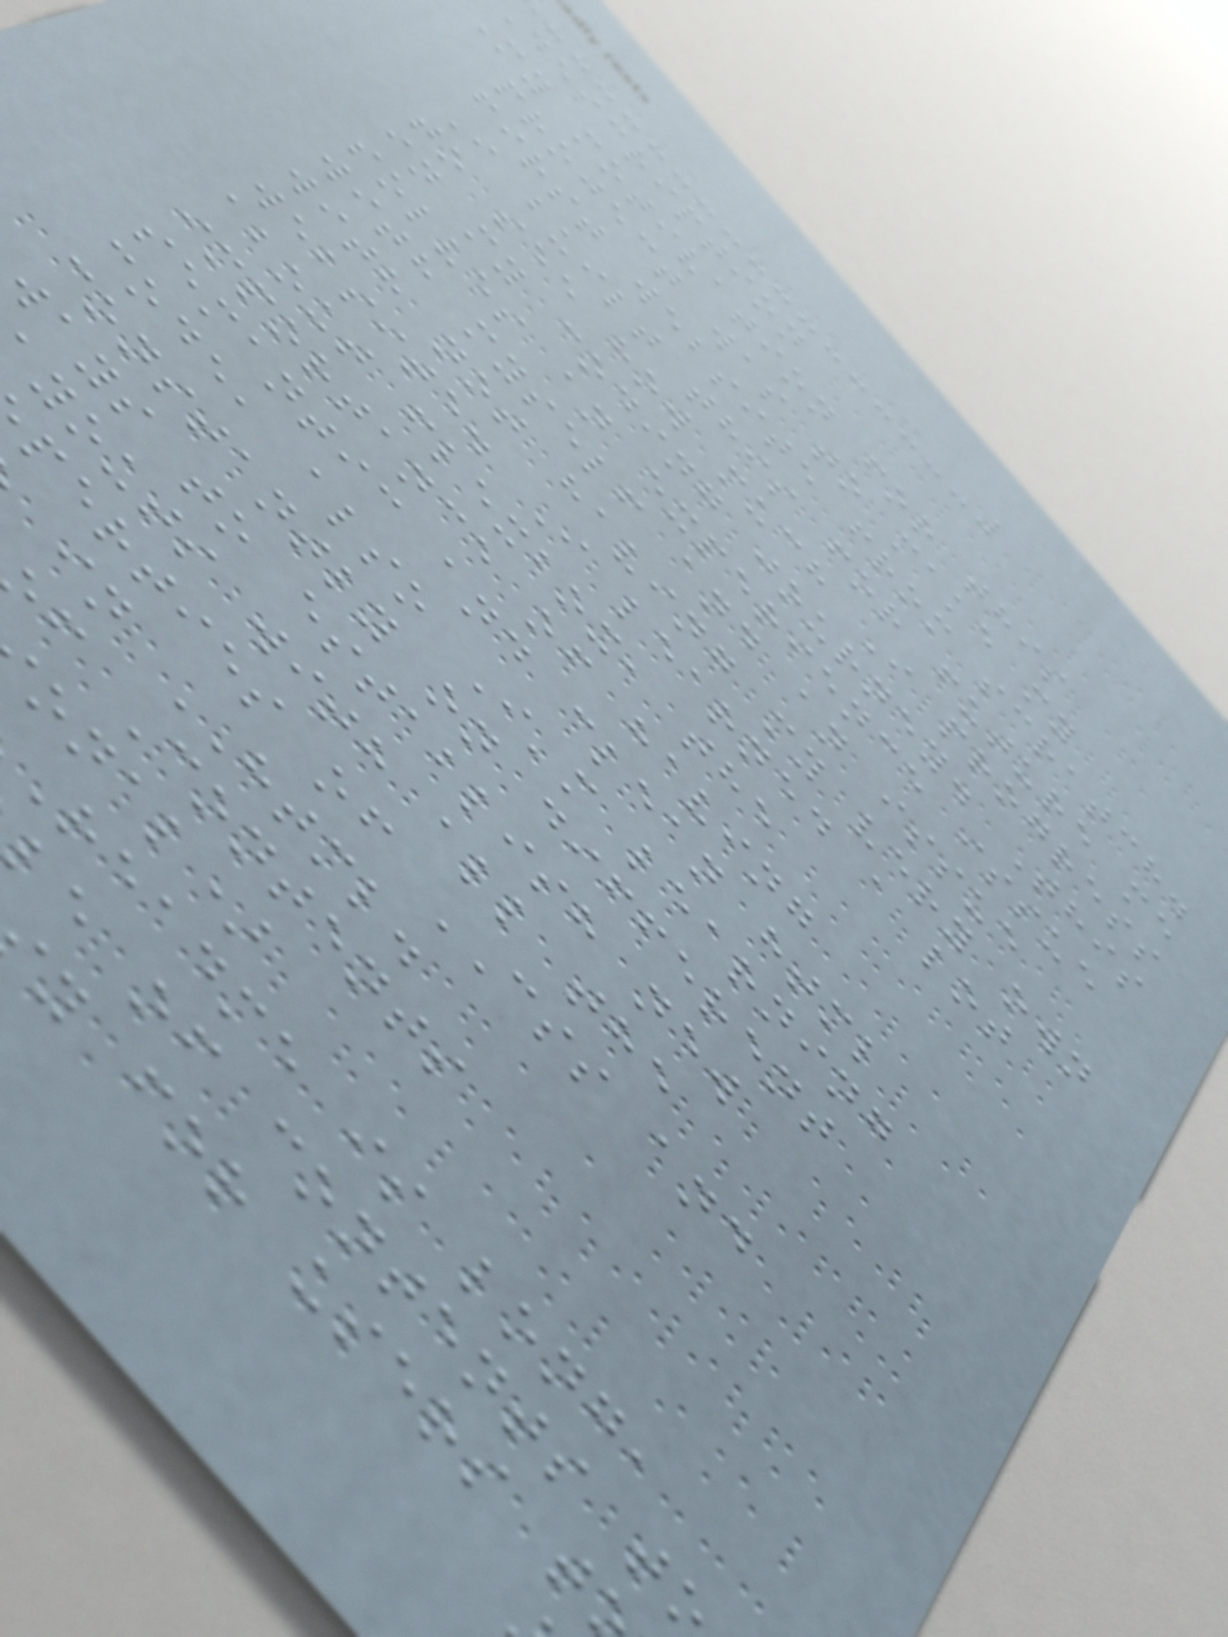description
My motivation for this
project was to make my
first website from scratch.
I built this for future me
to see how much I progress
in my coding journey. This
solves an experience issue
with myself and an issue
with not having my very own
website. I learned a lot
about flexbox, the
importance of having
semantic and clean html
code, also I'm learning
constantly on different
ways to establish new
youts with all the
perties of CSS and
in HTML.
f Contents
onal)
readme is long,
le of contents t
y for users t
